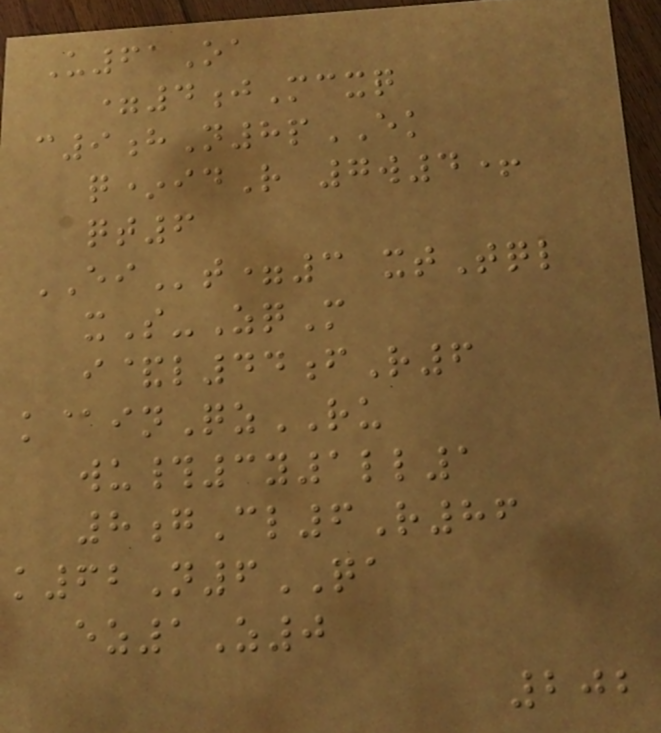U61Oa
=4jMcxq
c9hN8pEK
q*idR 7w4+
qt6
EIt=3 xtTql
xS-ZqM
i&l44fR6
k@inQzRU
wu#3y1ll1
8gCl6R86
k62N6QA
ez1Z0
202
